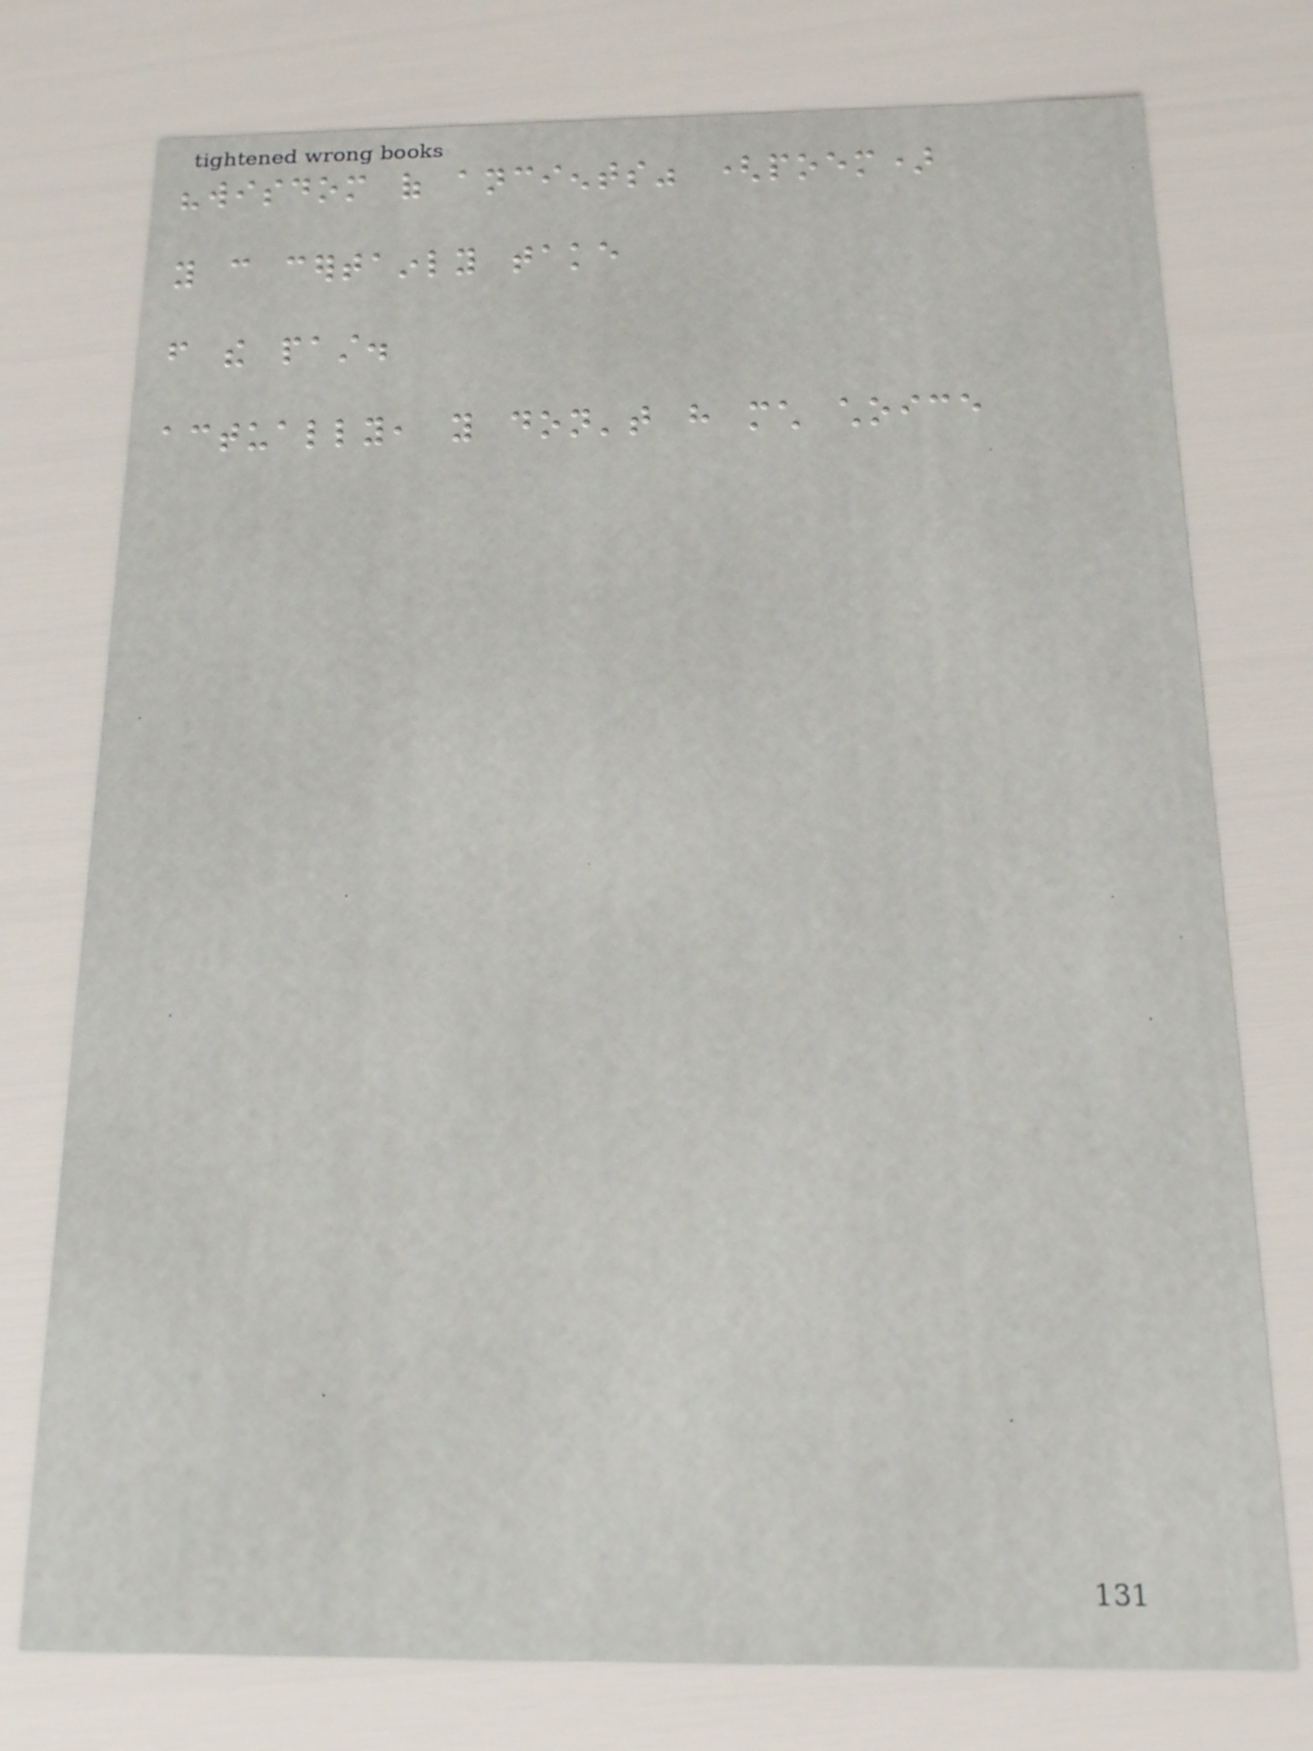"wisdom of ancients" (poem)
you can certainly take
from the past.
actually, you don't have much choice
